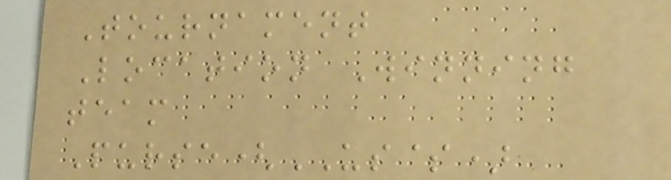Tournament
Location Winning
team
Purse(US$)
